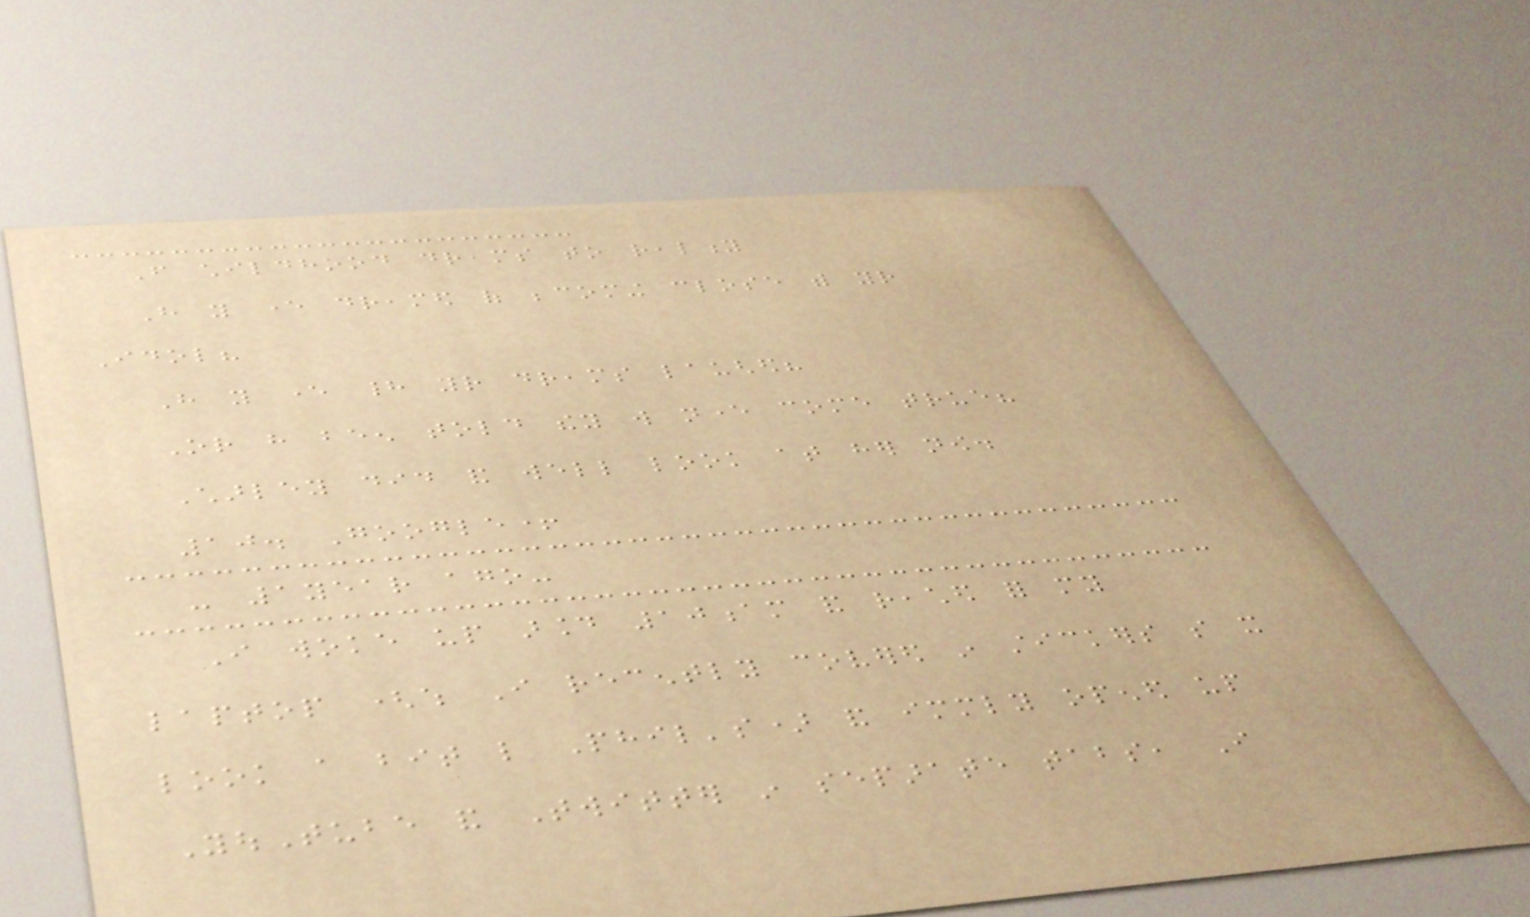From childhood dreams to reality
Have you ever dreamed of becoming close with your
Idol?
Have you ever had your dreams laughed?
Or have been told they will never come true?
Charley did and well look at her now.
10. Google+
- 1year ago-
I woke up around 10am and reached for my
laptop (which I recently covered in stickers so it
look a bit like Phil's) and immediately opened up
YouTube and Twitter in separate tabs, I
